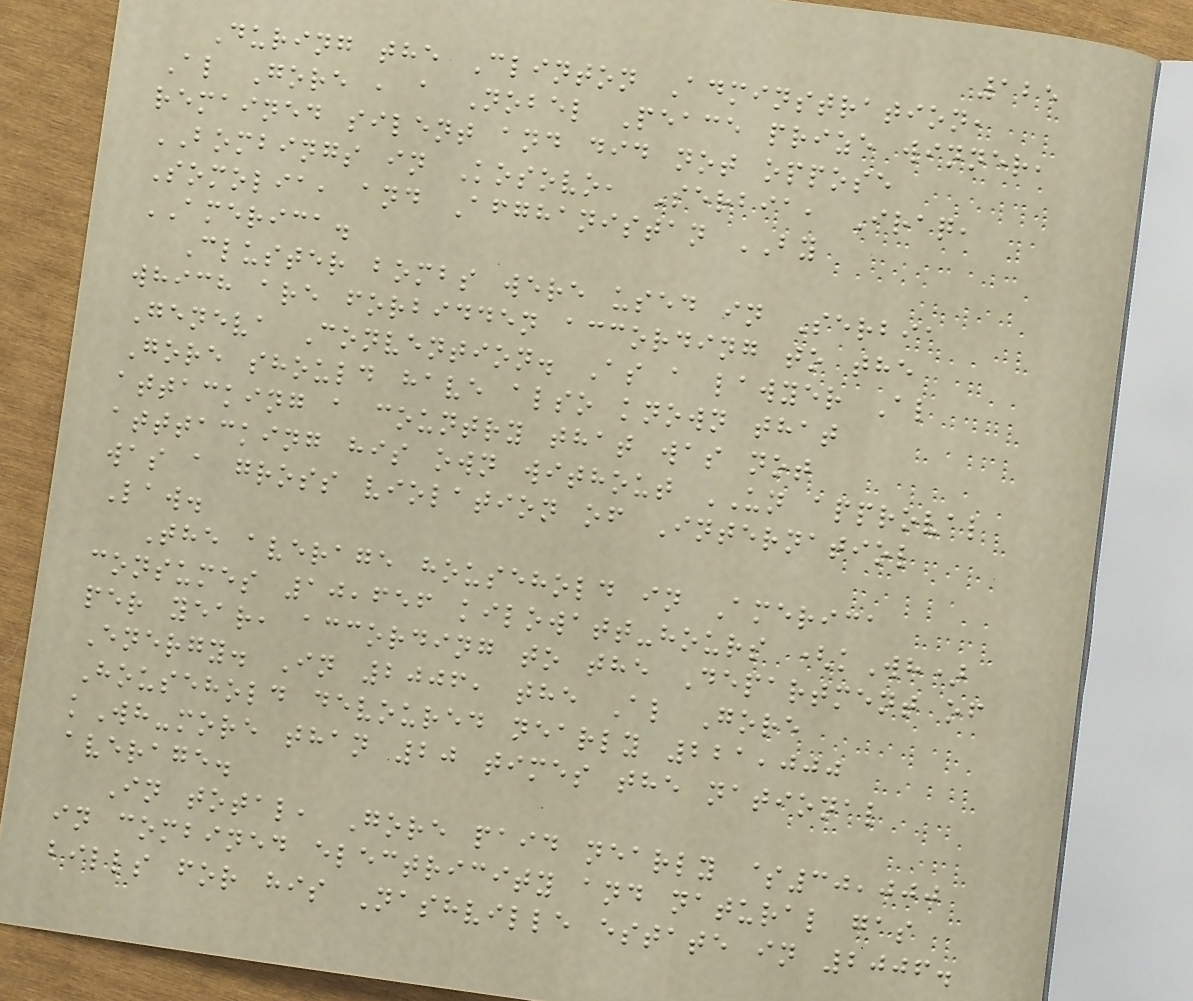125
During the Clinton Adminstration,
Al Gore , a Nobel Peace prize winner,
remained silent and did not oppose
BOMBINGS in Kosovo, Serbia, Iraq,
Somolia, and Afghanistan BY
AMERICA.
Cluster bombs were used in Serbia
which are forbidden according to the
Geneva Convention. As a lawyer Al
Gore should have also known that
attacking a country that was not
atttacking his own without UN approval
was a gross violation of Internatiol
Law.
The average household in America
consumes 10,656 kilowatt-hours (kWh)
per year, according to the Department of
Energy. In 2006, the Al Gore
Household devoured nearly 221,000
kWh-more than 20 times the national
average.
In total, Gore paid nearly $30,000
in combined electricity and natural gas
bills for his Nashville estate in 2006.
